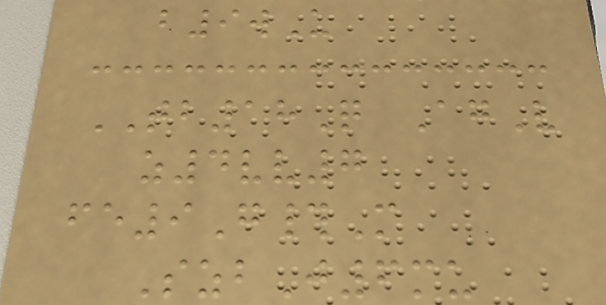b9wU
TB18Q AgV
z4vv7
fe9G#M
SzbJ6mu
